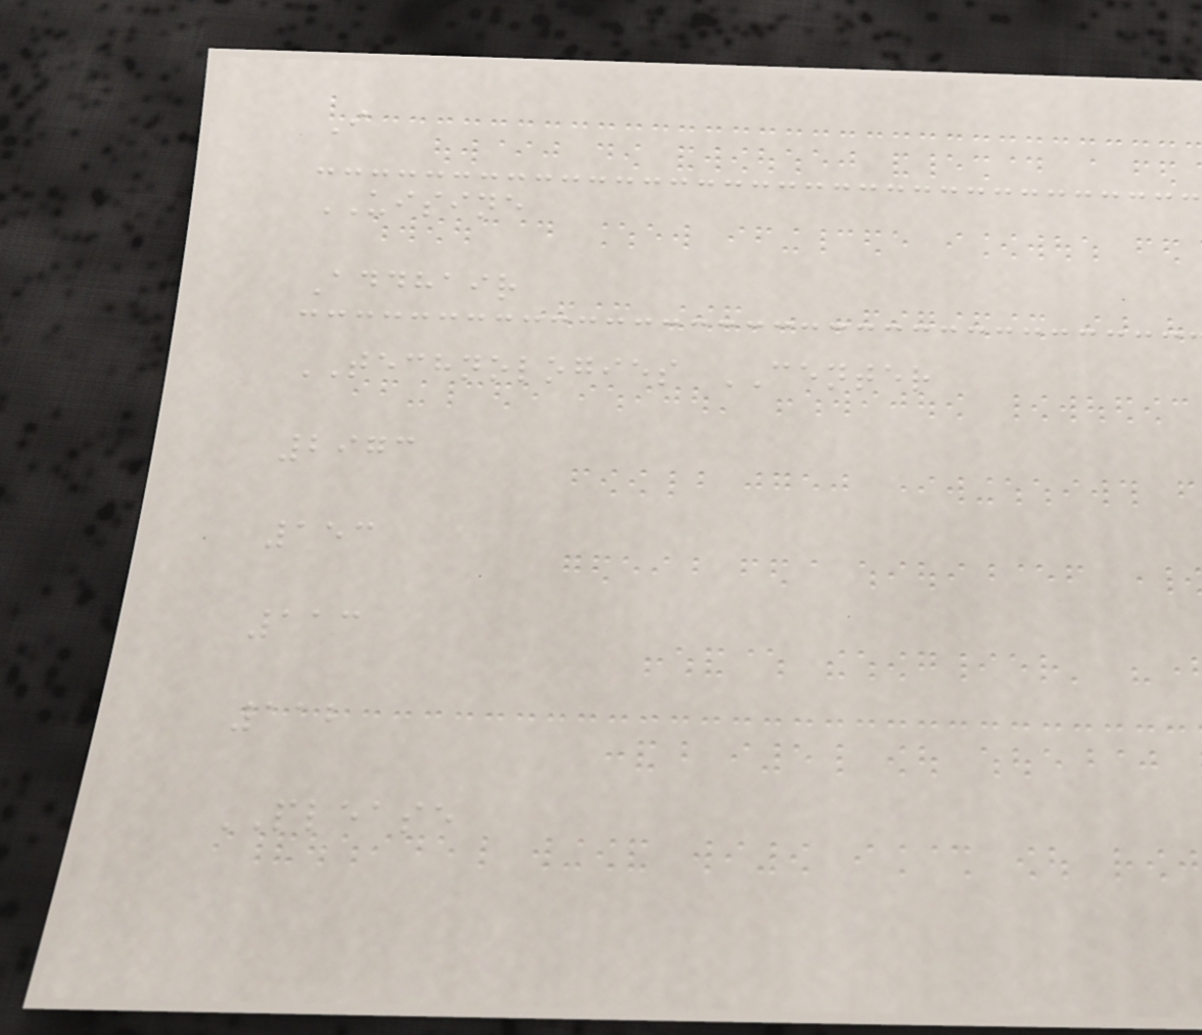I
UISINE
Addhair
TECHNOLOGIES CENTER
2973
153
113
112
PLEASE
